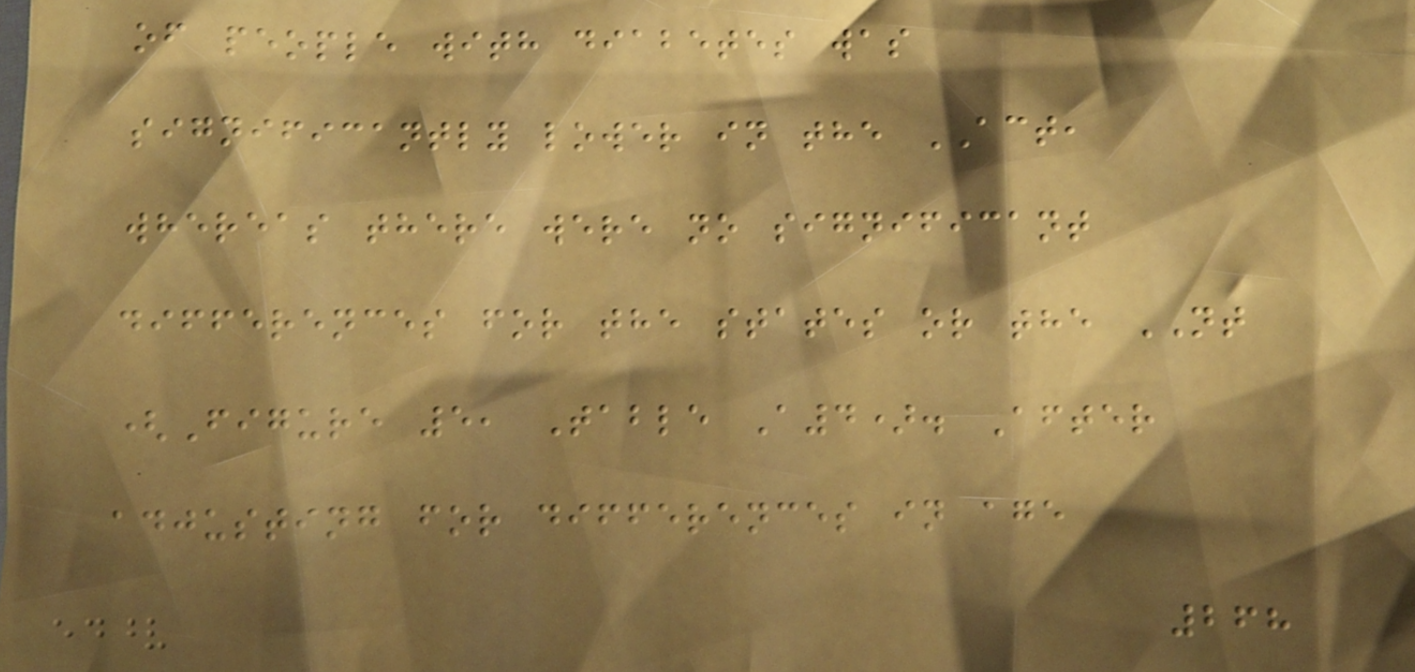of people with diabetes was
significantly lower in the ACT,
whereas there were no significant
differences for the states or the NT
(Figure 5, Table A4). After
adjusting for differences in age
268
